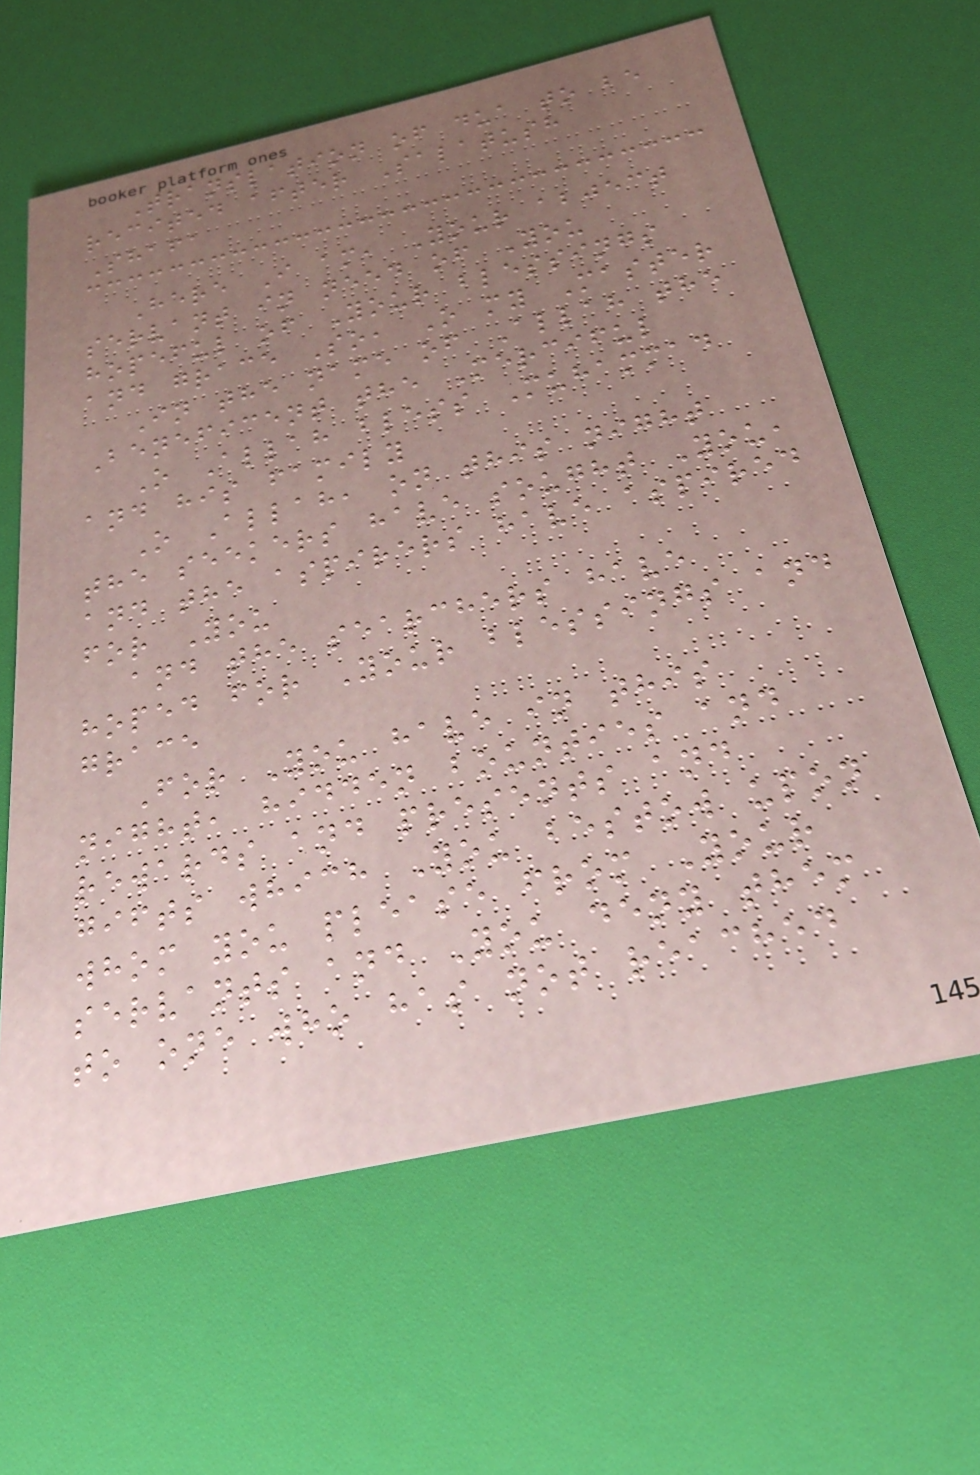Translation of dua to be
recited after Salatush
Shafa
Here I am, Your abject
servant in need of You
hopeful of Your blessings
and grace So, O my Master
In the name of Allah the
Beneficent the Merciful
O Allah bless Muhammad
and his family
O Allah, on this night
the seekers have sought You,
and the aspirers have aspired
for You
and the searchers have
hoped for Your blessings and
grace
For You have in this
night, hidden bounties and
rewards and presents and
gifts which You bestow upon
whom you please from Your
servants and You deny them
to one who has not reached
